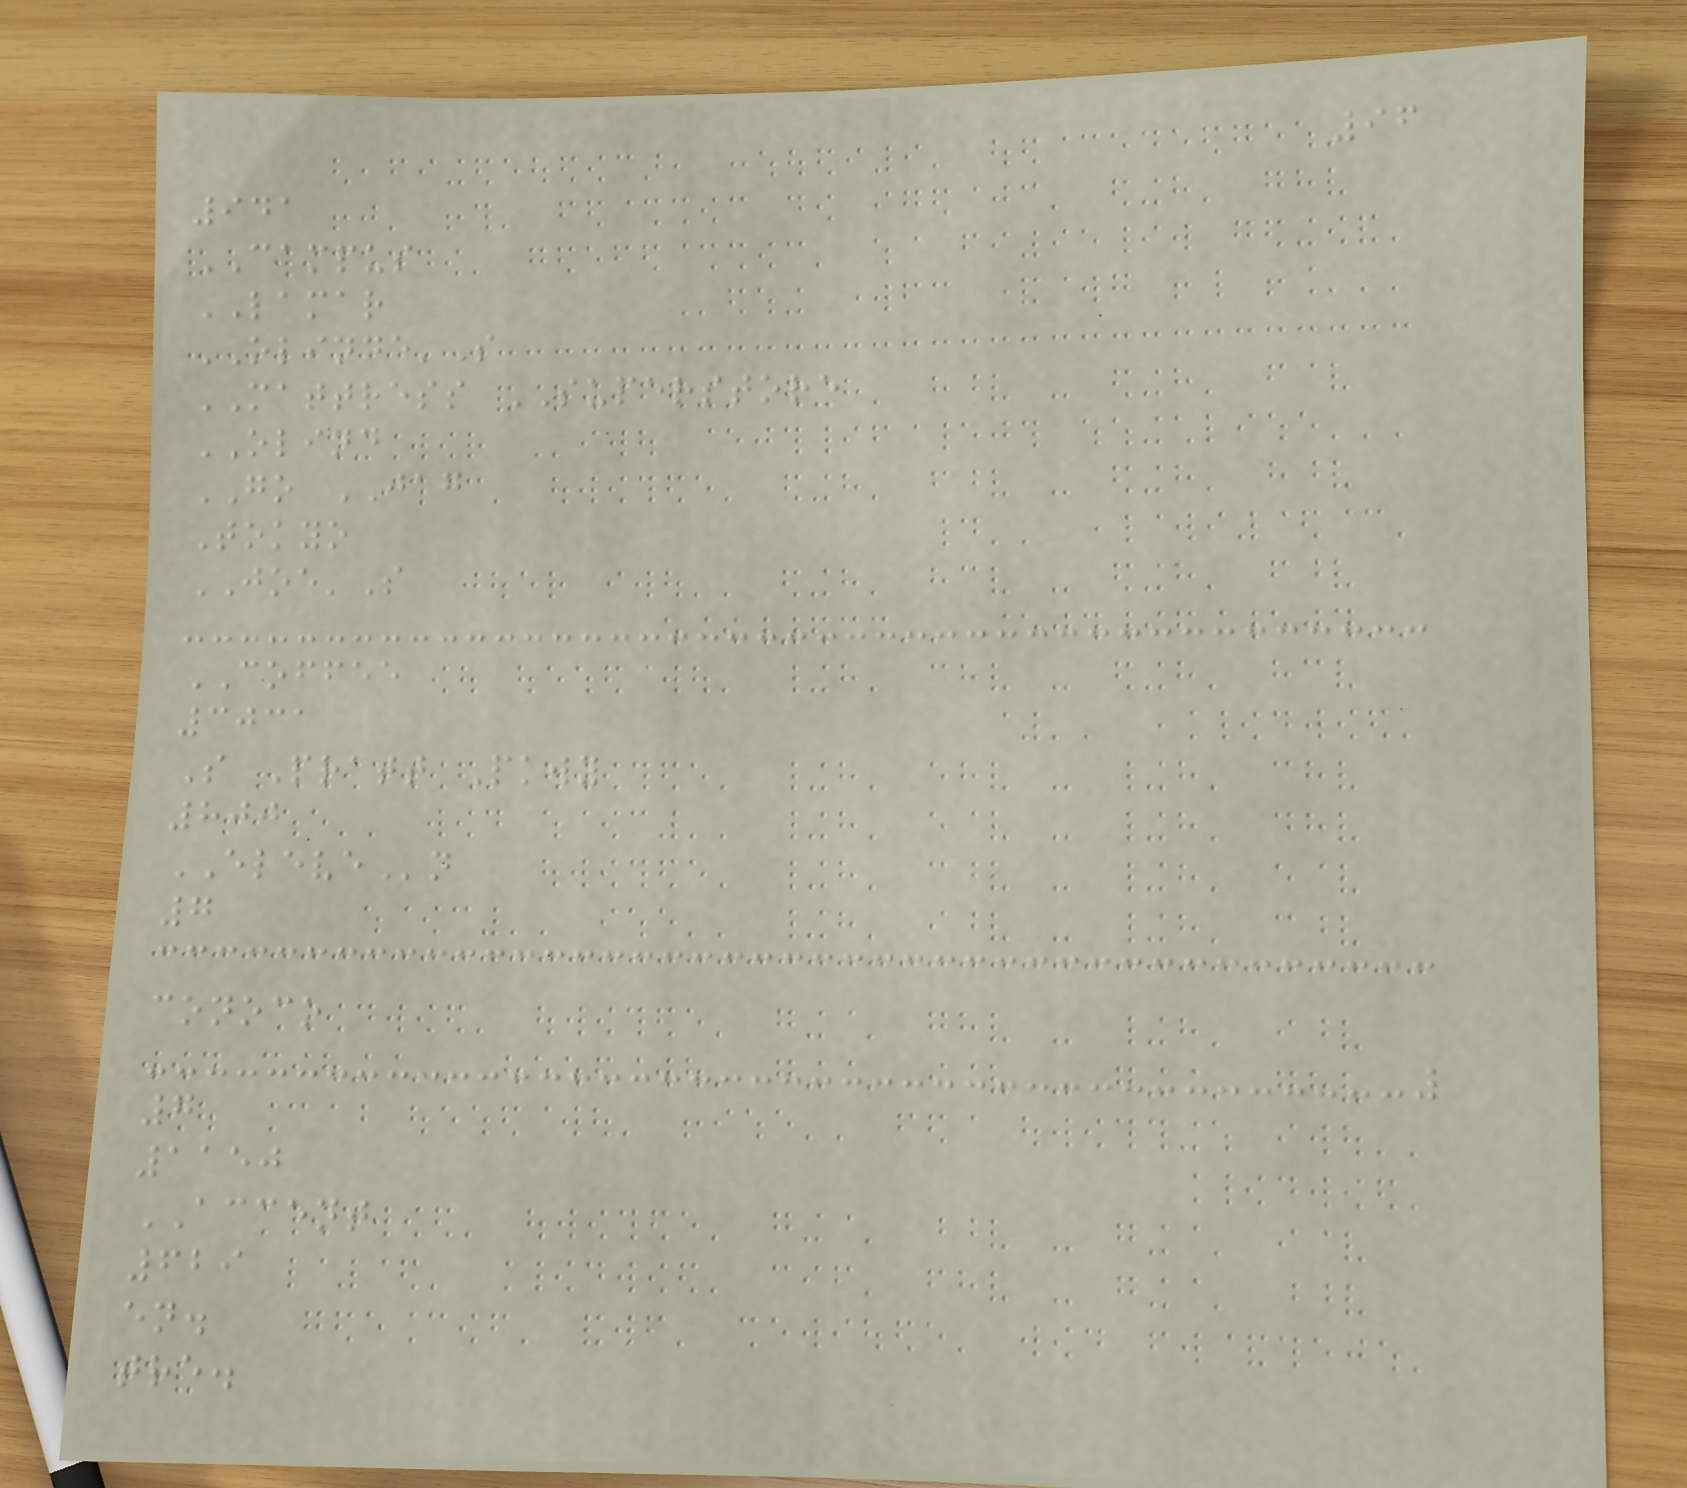96
941
CAMPUS
LAMAR
OLINDE'S
MATTRESS SUPERSTORE
OLIND
GO JAG
Tokyo
JOE'S
COFFEE
3031
S Pratt Pkwy
800
ELEVEn
7
conoco
7
1150
ACCENT
629
en.
tre.
